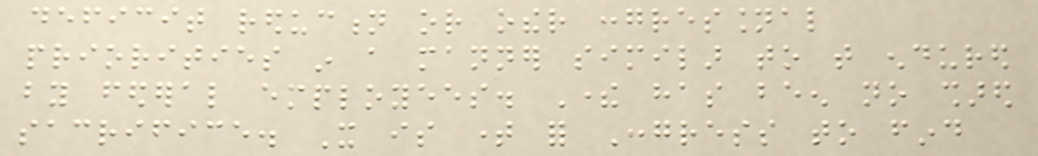deficit reduction or other congressional
priorities in a manner similar to that endured
by federal employees. There has been no shared
sacrifice. It is time for Congress to find
